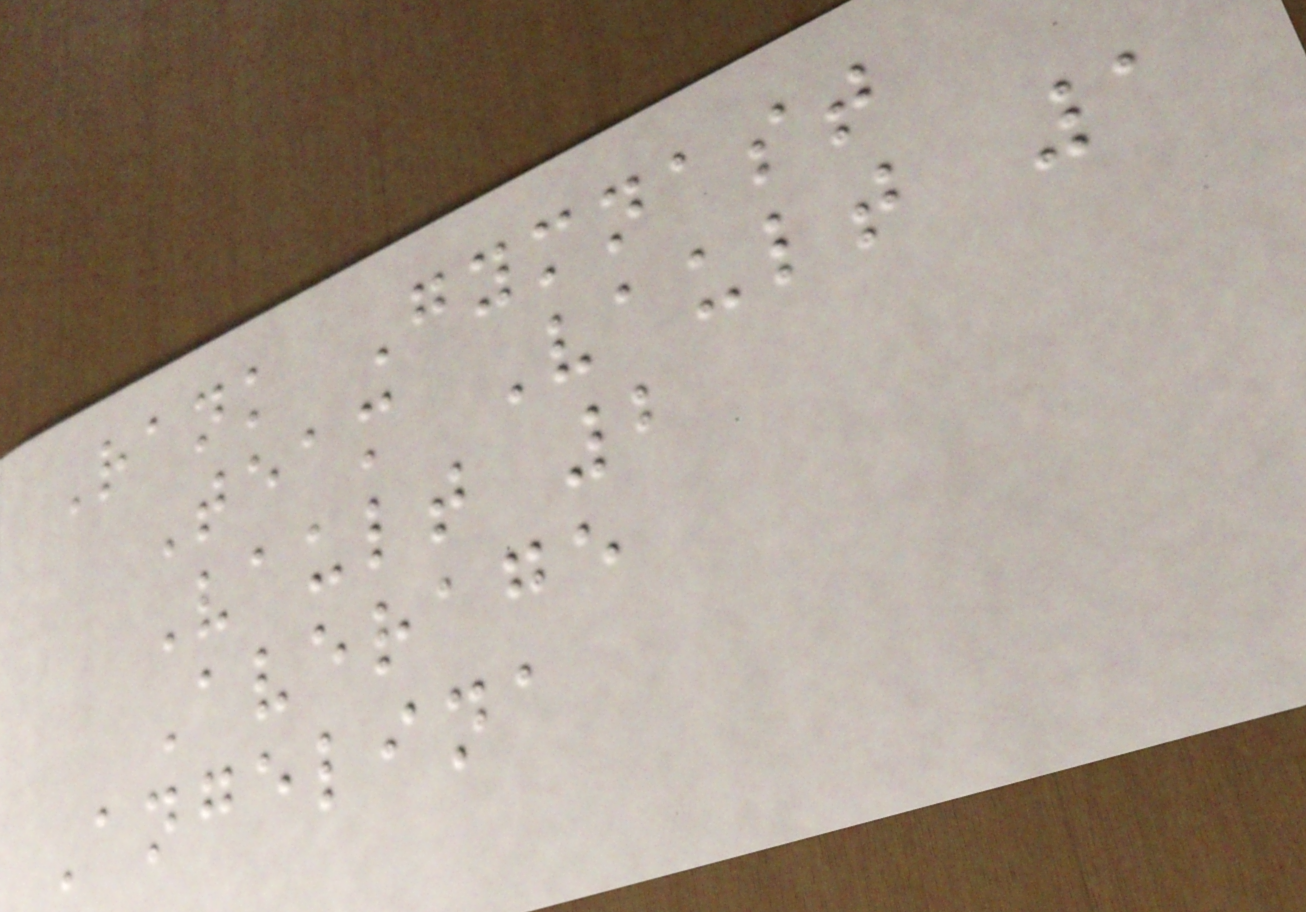Rank Gymnast
Team Vault 1
Vault 2
Average
Angelina
